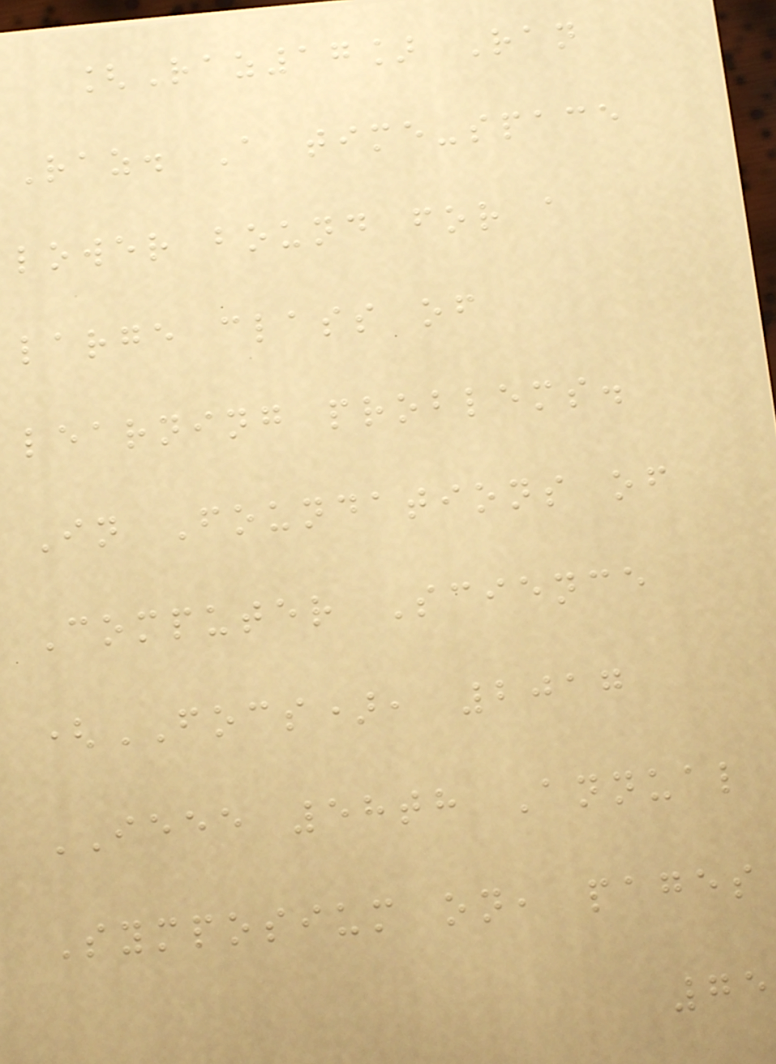[Raz17] Ran
Raz. A time-space
lower bound for a
large class of
learning problems.
In Foundations of
Computer Science
(FOCS), 2017
IEEE 58th Annual
Symposium on, pages
75
